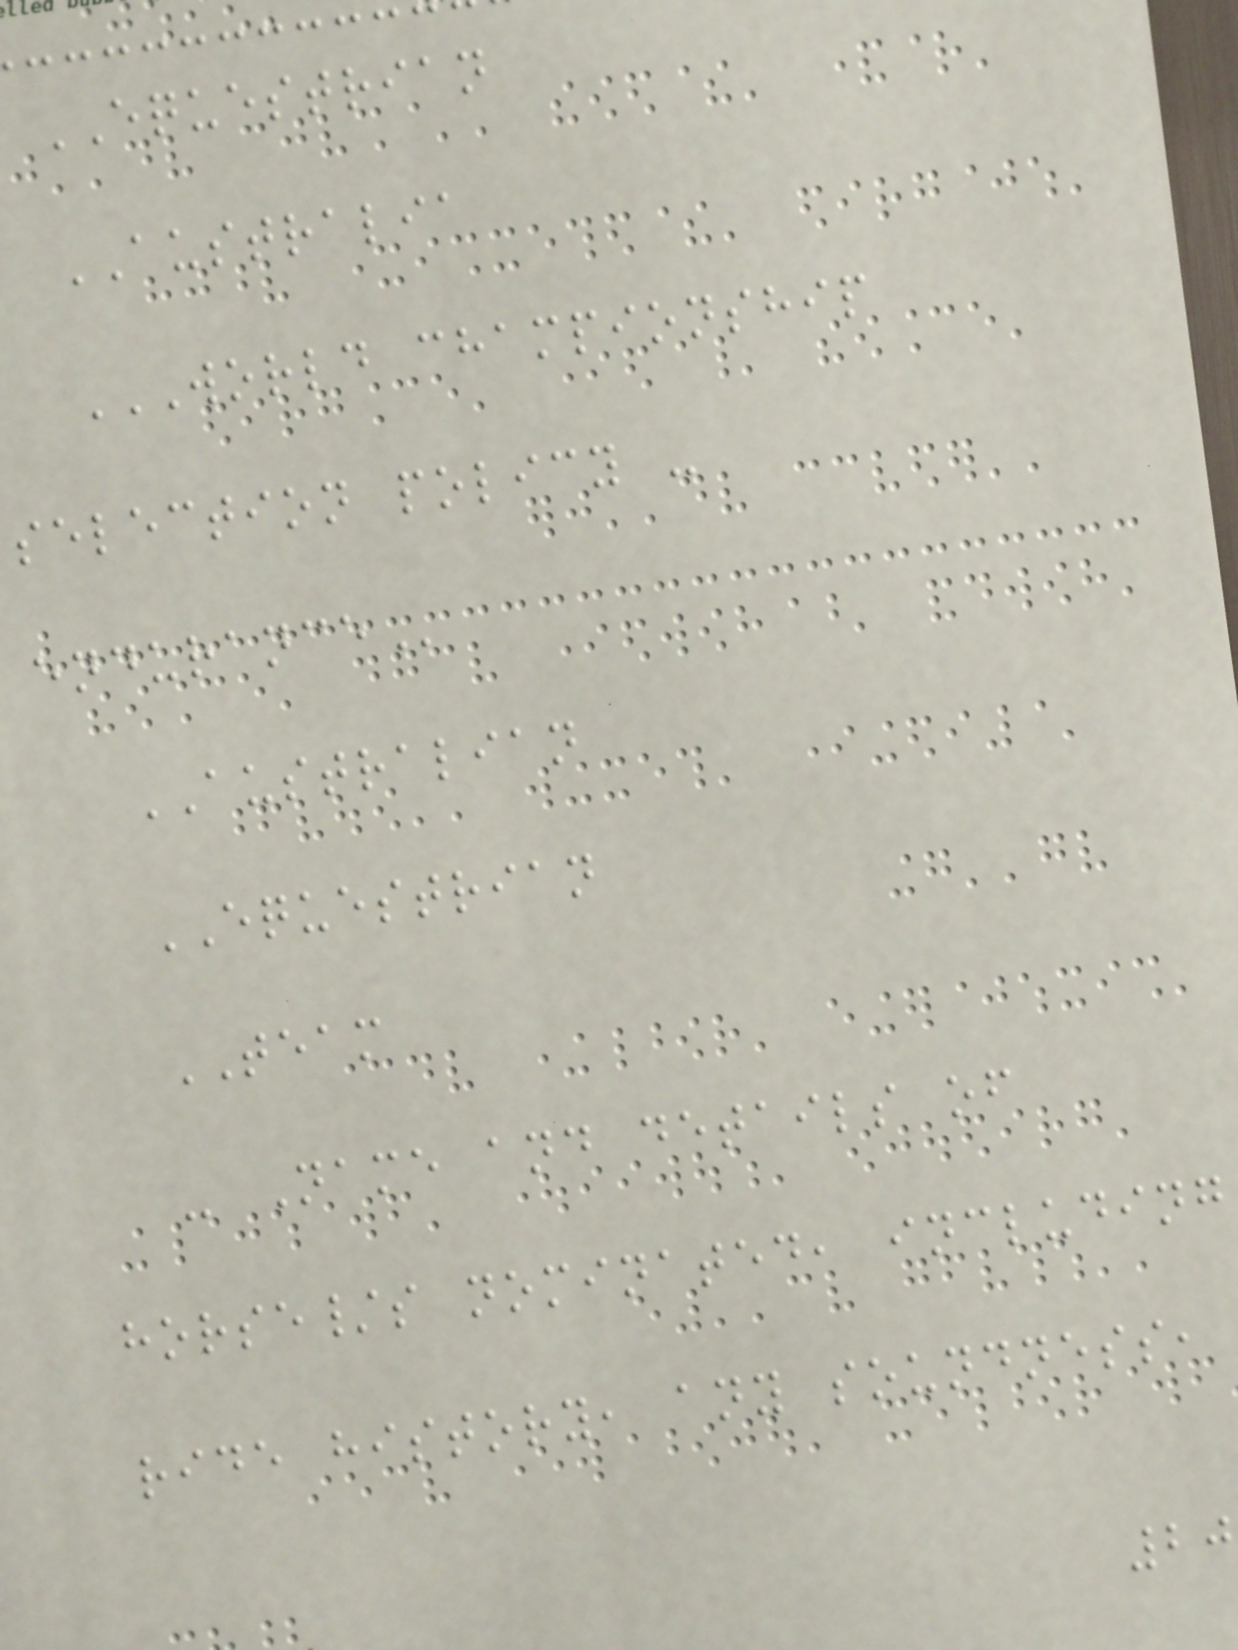EQUESTRIAN
AUSTRALIA
WORLD CHAMPIONSHIP
selection policy -
AUSTRALIAN
EQUESTRIAN
TEAM
- Name and details of
horse/s nominated, including
ride history, any soundness,
